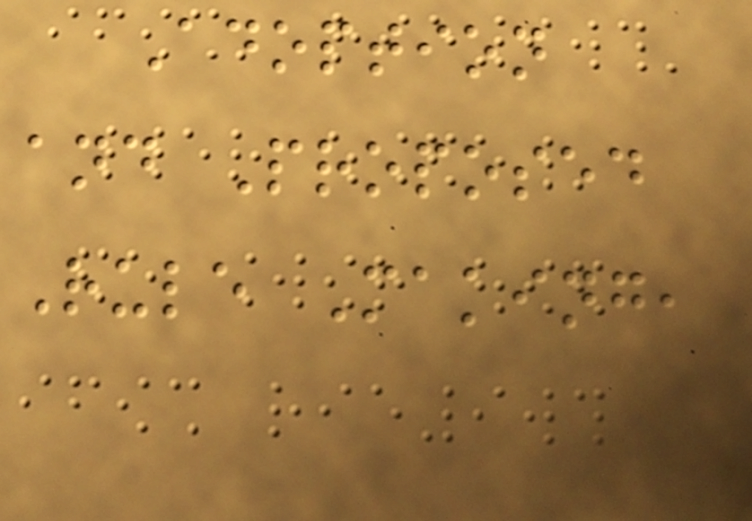Adoption
and Proposed
Rule Making,
